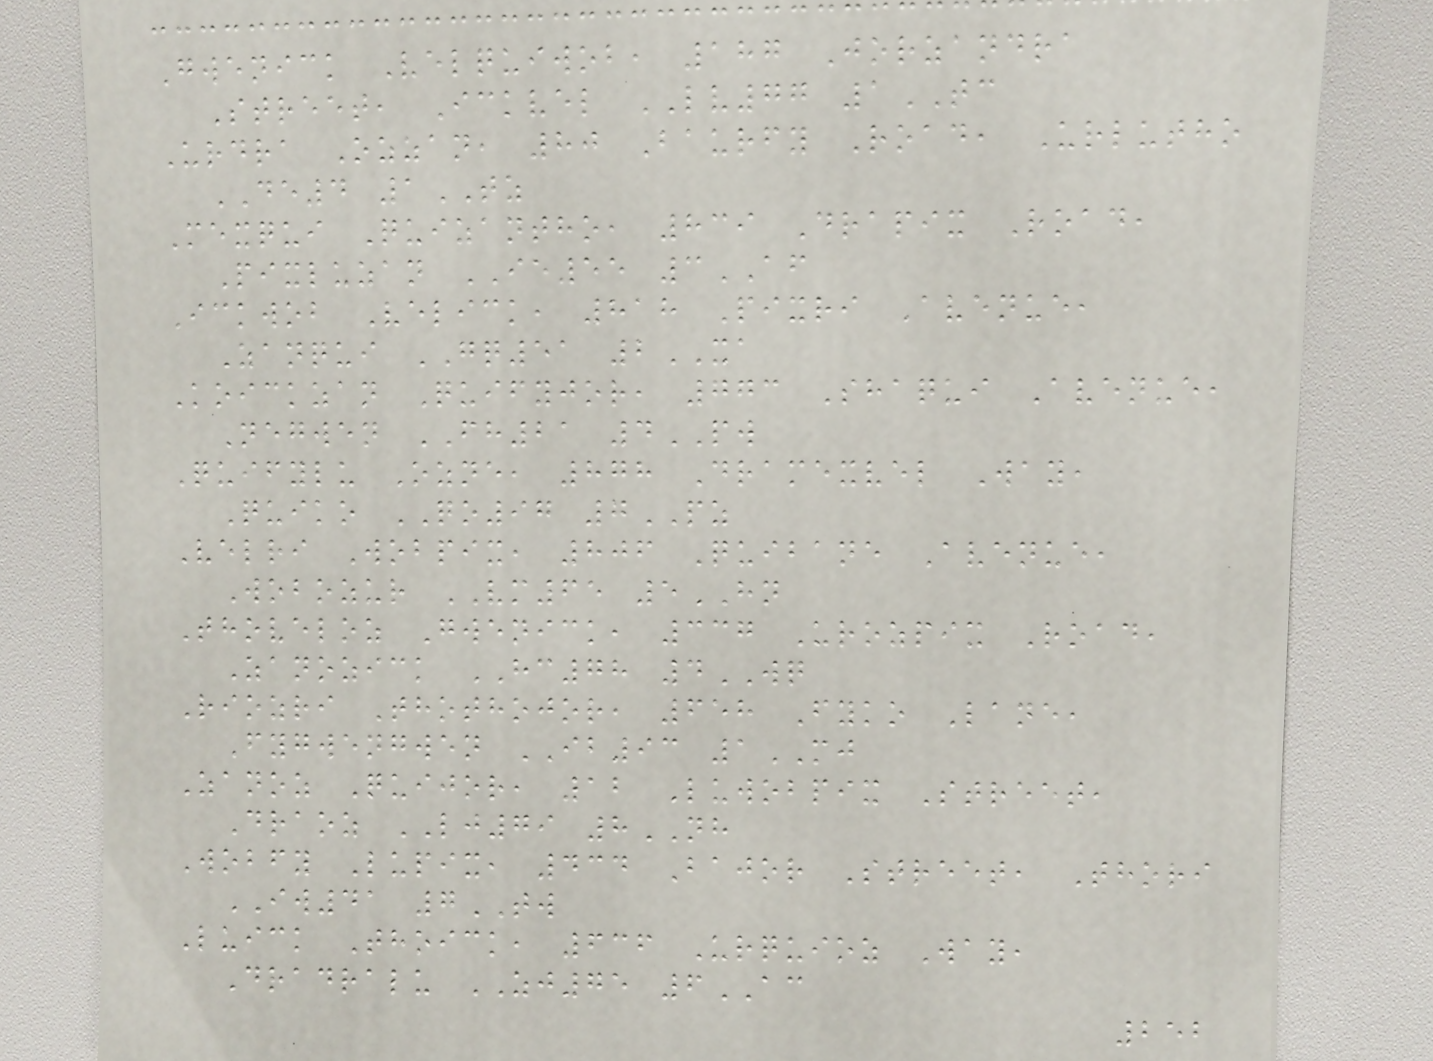Gwenick Velquiwob, 187 Jorzandra
Street, Ickvel LV77 1TC
Urdra Ozzan, 80 Baurfy Road, Urlutho
DE4 1TZ
Mexqui Quizantho, 839 Drapix Road,
Pixluzan IE55 3AF
Ickwob Velick, 818 Pixri Avenue,
Zanqui GQ51 2XA
Koickzan Quifyjor, 773 Shaqui Avenue,
Negwen FH21 4PW
Quifylu Ozne, 878 Dramexvel Way,
Quiko QO97 7PZ
Velri Wobpix, 806 Quibane Avenue,
Wobozur VM65 5HN
Thoveloz Gwenick, 337 Urozpix Road,
Zanozick HC78 4WQ
Riozri Thothojor, 658 Fyko Lane,
Fygwengwen IB93 1MJ
Zanoz Quijor, 12 Luwobpix Street,
Draoz LJ79 8NH
Wobfy Lupix, 434 Bajor Street, Thori
IW41 7TW
Luick Thoick, 636 Urquioz Way,
Dradralu ZJ75 6AC
252
